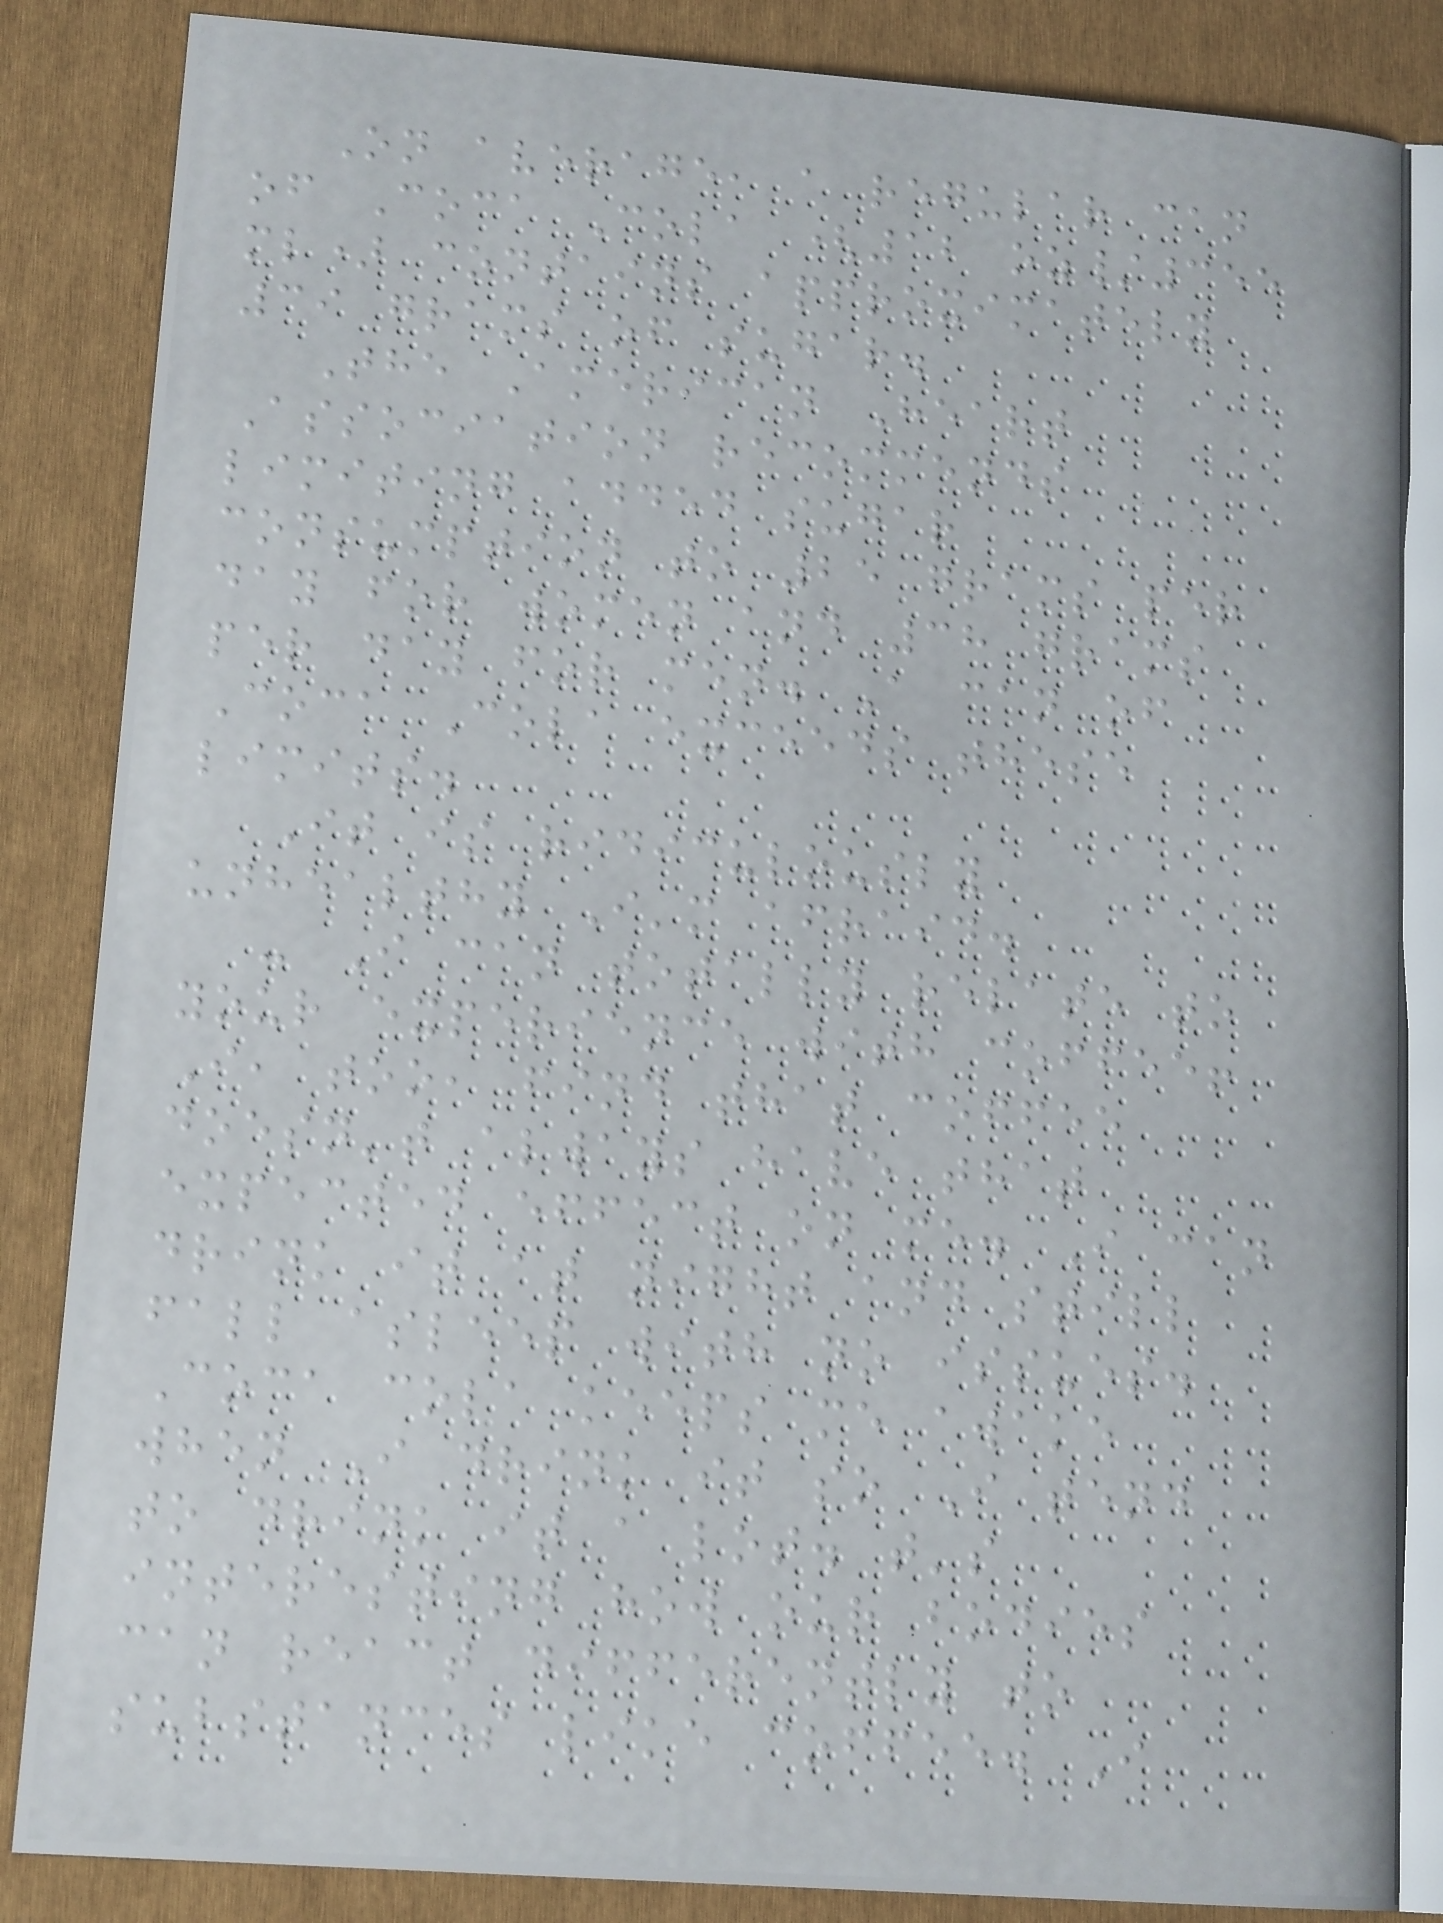On average, a regular can
of Coca Cola (12 oz/355
ml) contains approximately
39 grams of sugar.
The American Heart
Association recommends
limiting added sugar
consumption to 25 grams per
day for women and 38 grams
per day for men. A can of
Coca Cola exceeds these
limits.
It is ridiculously
unhealthy I'm afraid.
- I can totally relate to
your experience with coffee!
I, too, find that coffee
doesn't always have that
expected effect on me. I can
drink it at night and still
fall asleep with no issues.
Coca cola keeps me awake
when I drink it so I tend
to drink it a lot. t's
interesting how our bodies
can react differently to
substances like coffee. I
